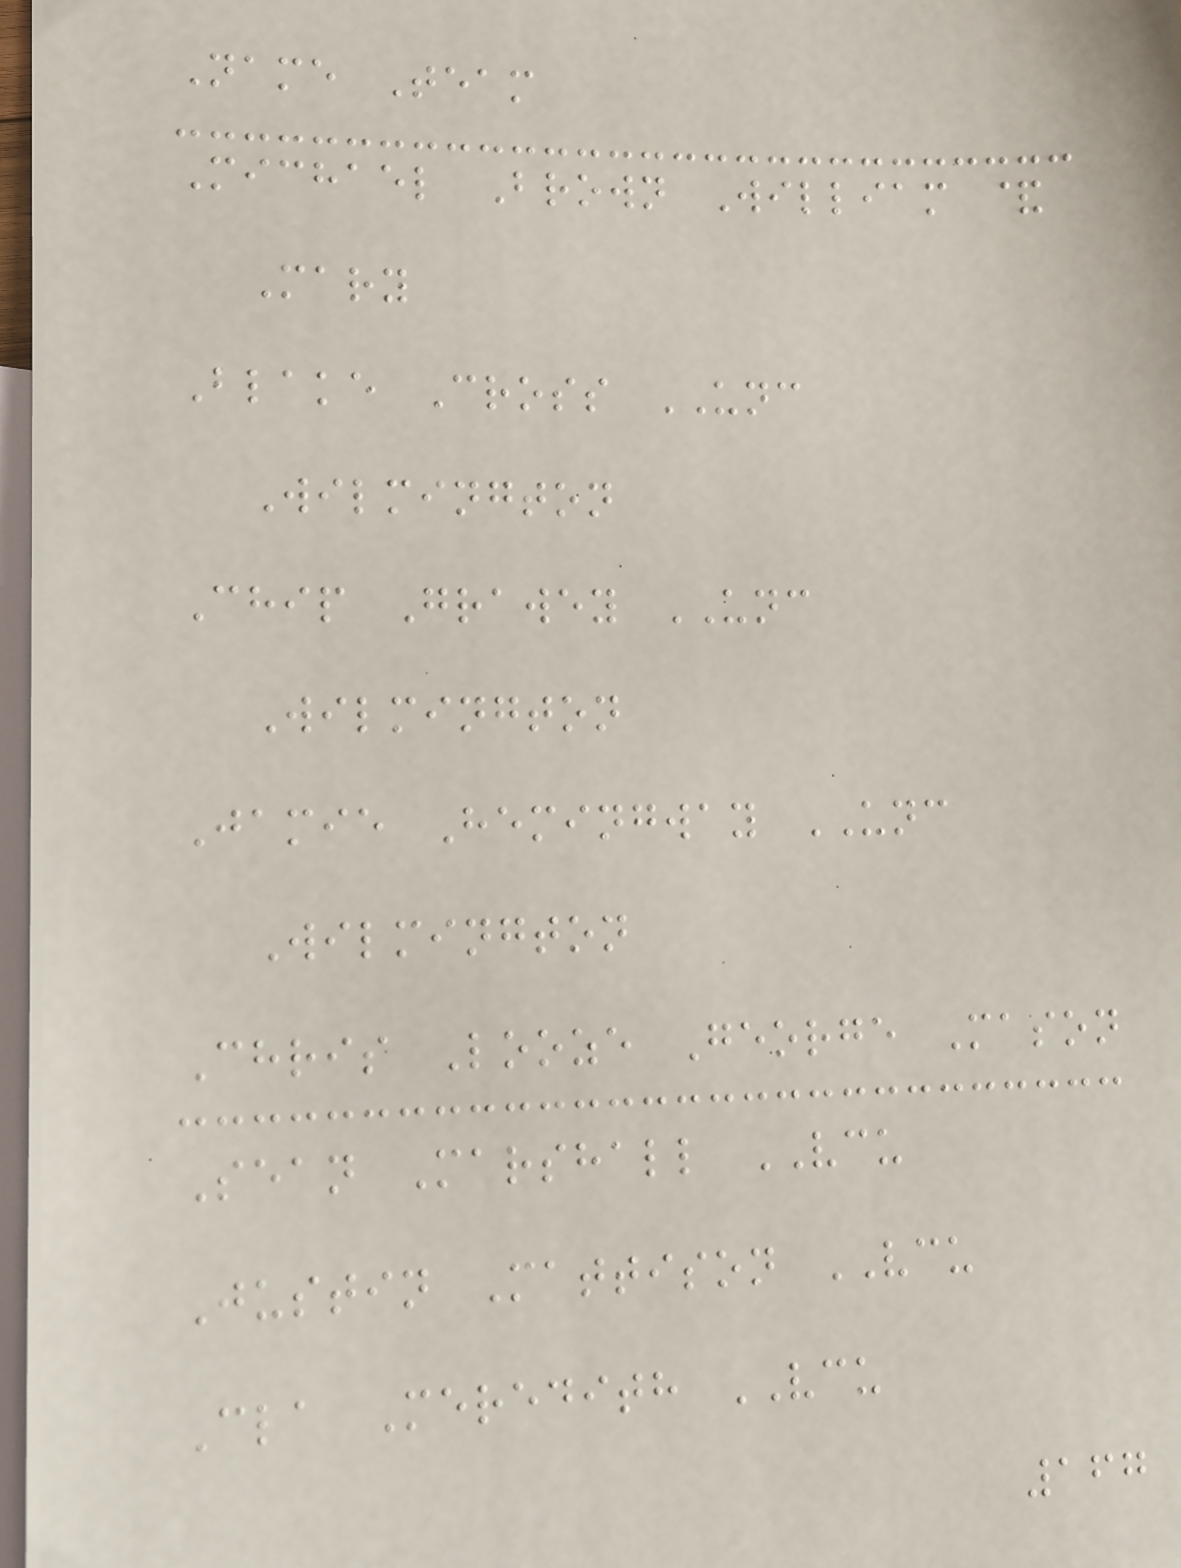Name Team
Michael Brown William &
Mary
Blake Cross UNC
Wilmington
Chip Grawey UNC
Wilmington
Jamie Hemingway UNC
Wilmington
Chris Looze George Mason
Sean Marshall VCU
Justin Mattison VCU
Cla Meredith VCU
167
